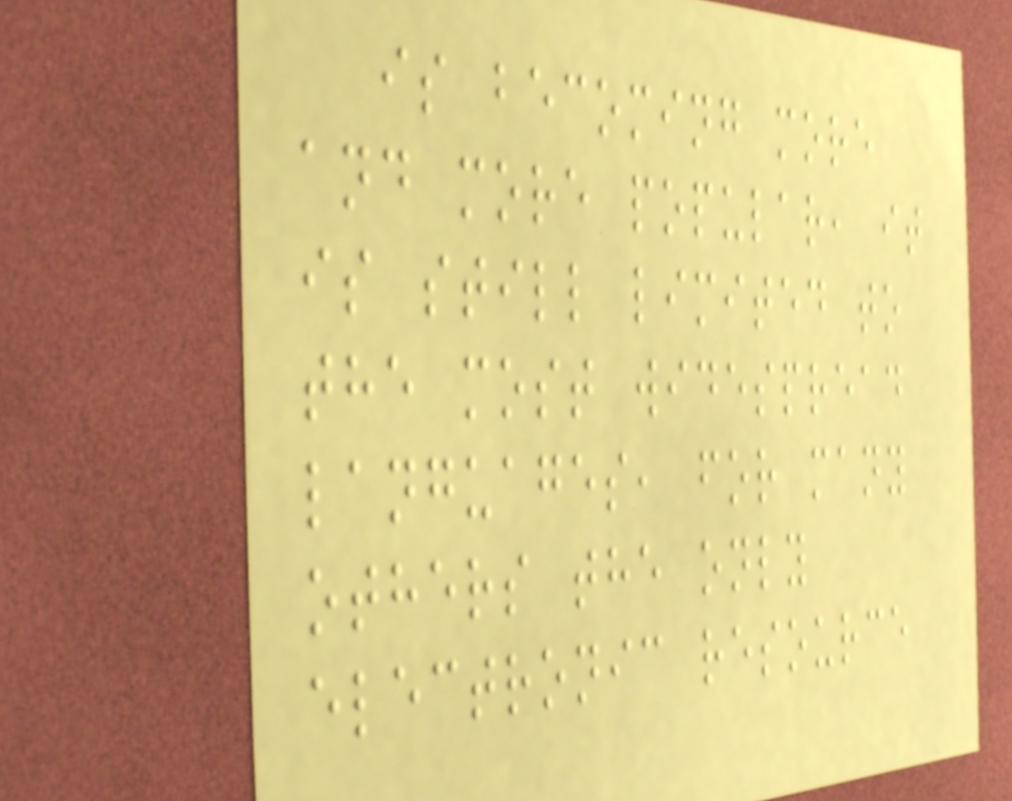is becoming more
and more popular, it
is still limited to
the most widespread
languages, for many
others the only
electronic resource
